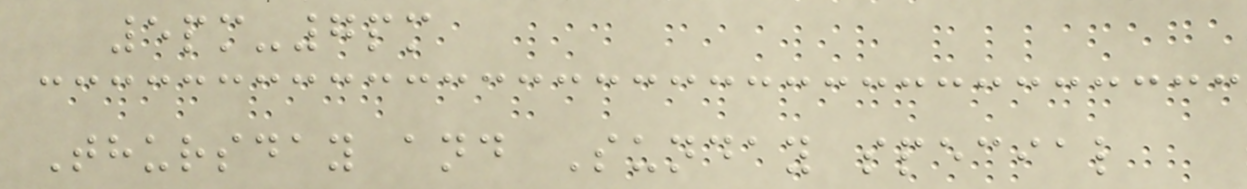5pm-7pm
Thursday and Sunday special
